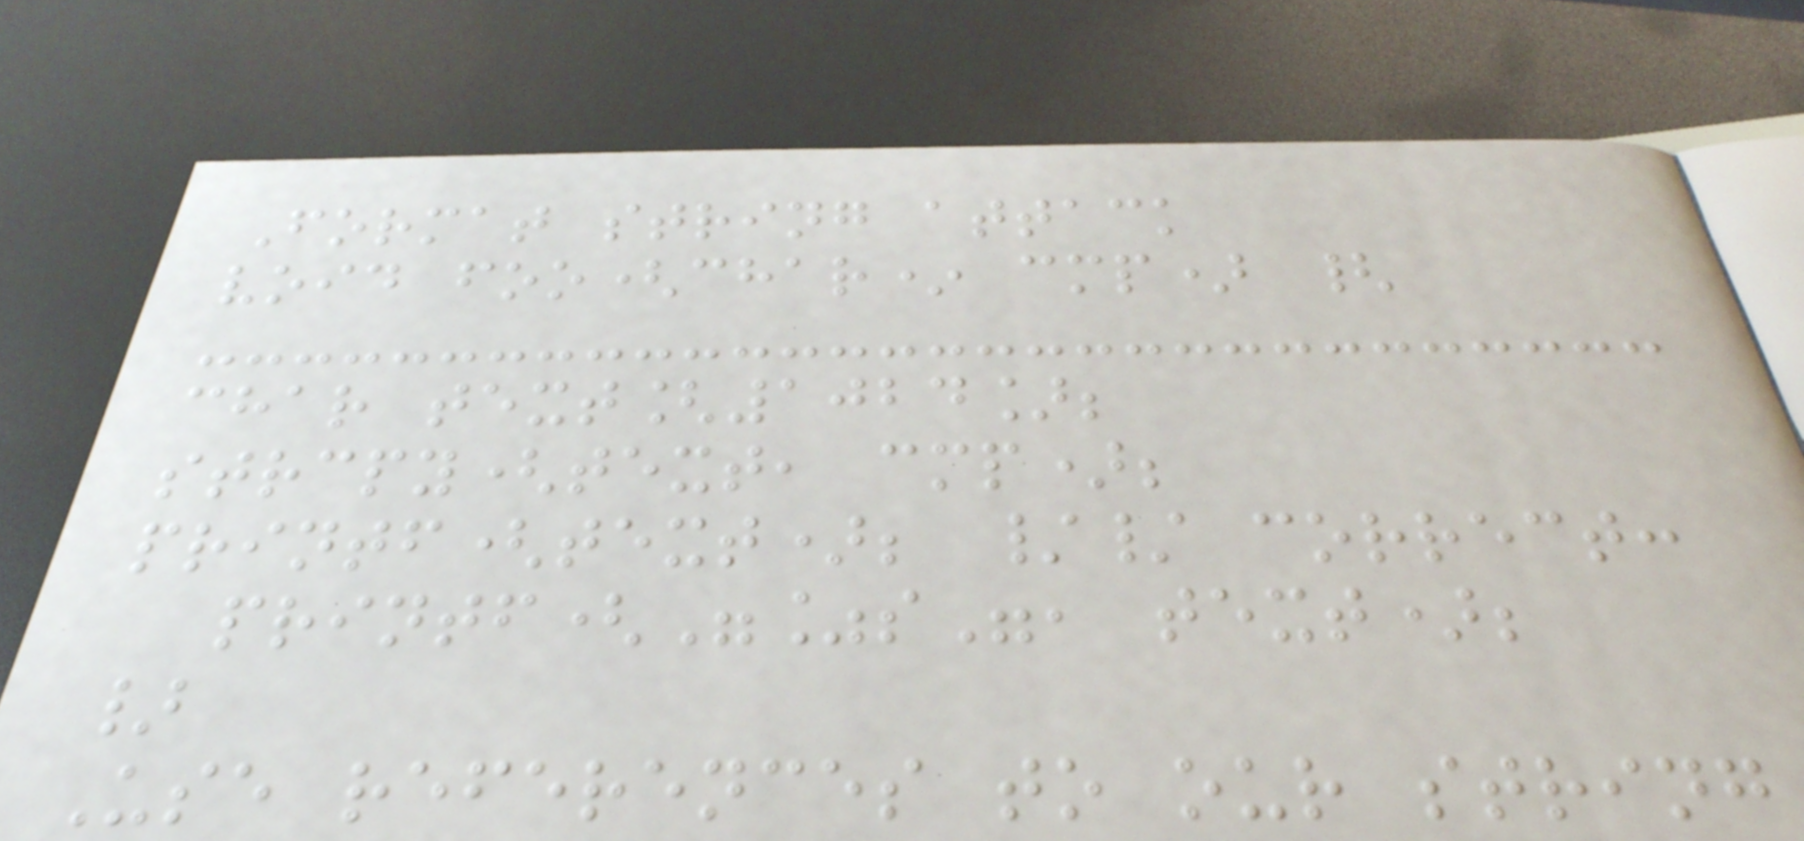Format string attack
void foo(char* cmp) {
char text[1024];
strcpy(text, cmp);
printf(text); // correct:
printf("%s", text);
}
Use references to our string
